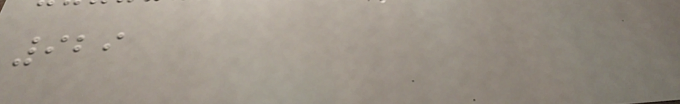929
